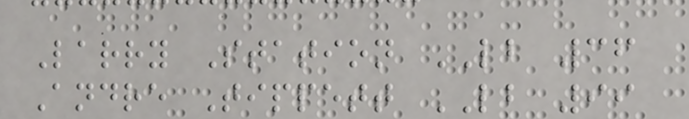Larry Station LB 36
Andre Tippett LB 99
